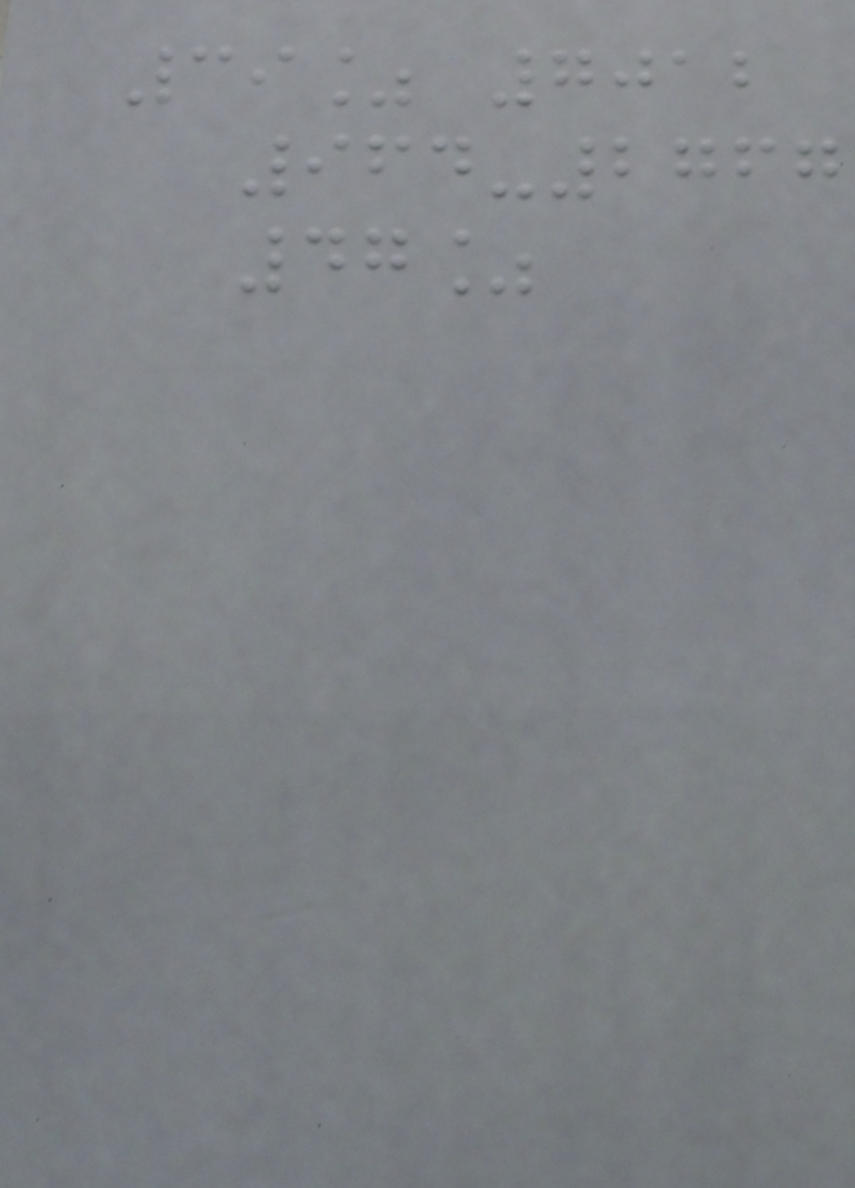39% 7012
964-2767
47%
